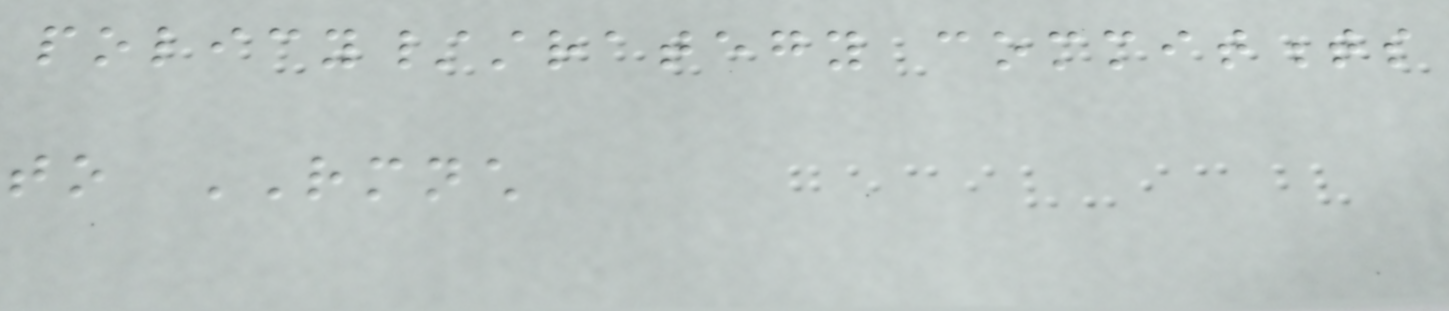policy/strategy commitments
to RMNCH
